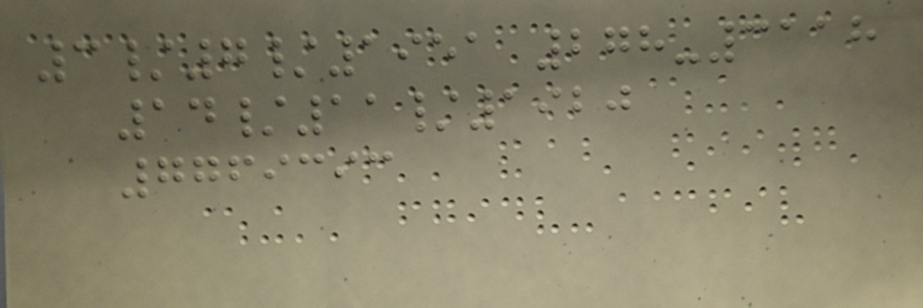3/7/1951 278-3118
14/11/1920
7769393
